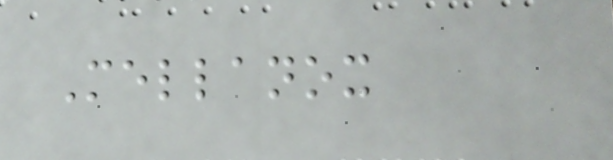Mellanox
